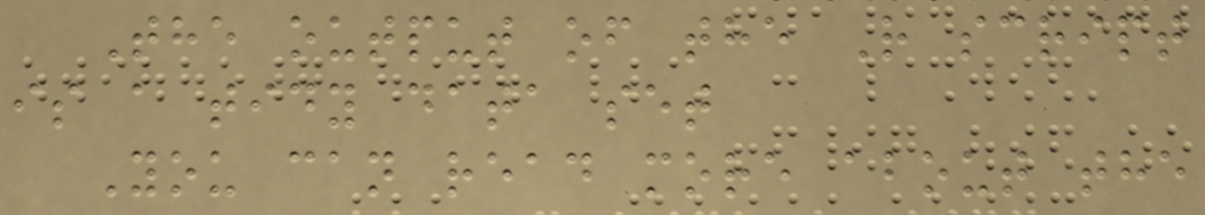The output of the R script
is a tidy data set
You can read more about the
